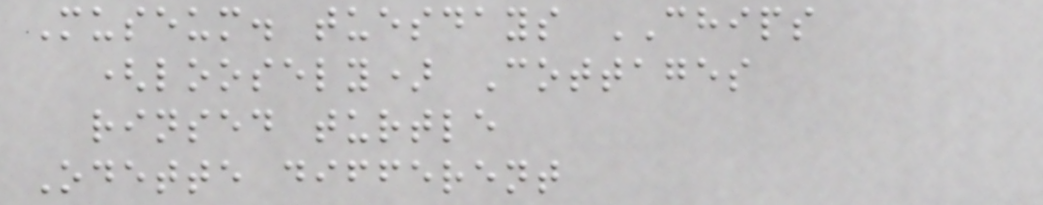Museum. tuesdays CHIPS
(loosely) Cottages
rinsed turtle
Odette different
